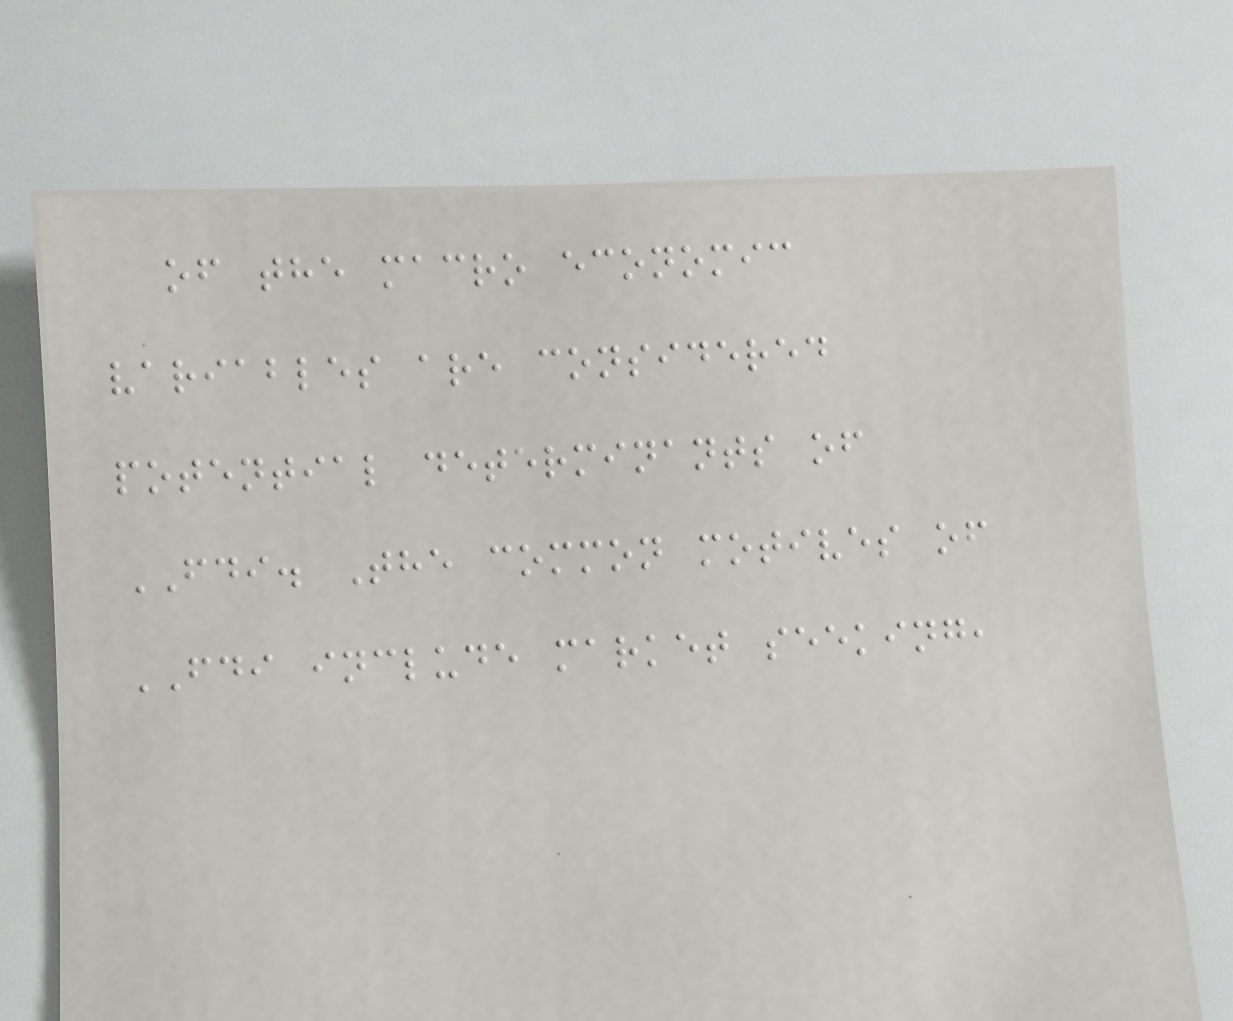of the macro economic
variables are considered
potential determinants of
FDI. The common motives of
FDI include market seeking,
